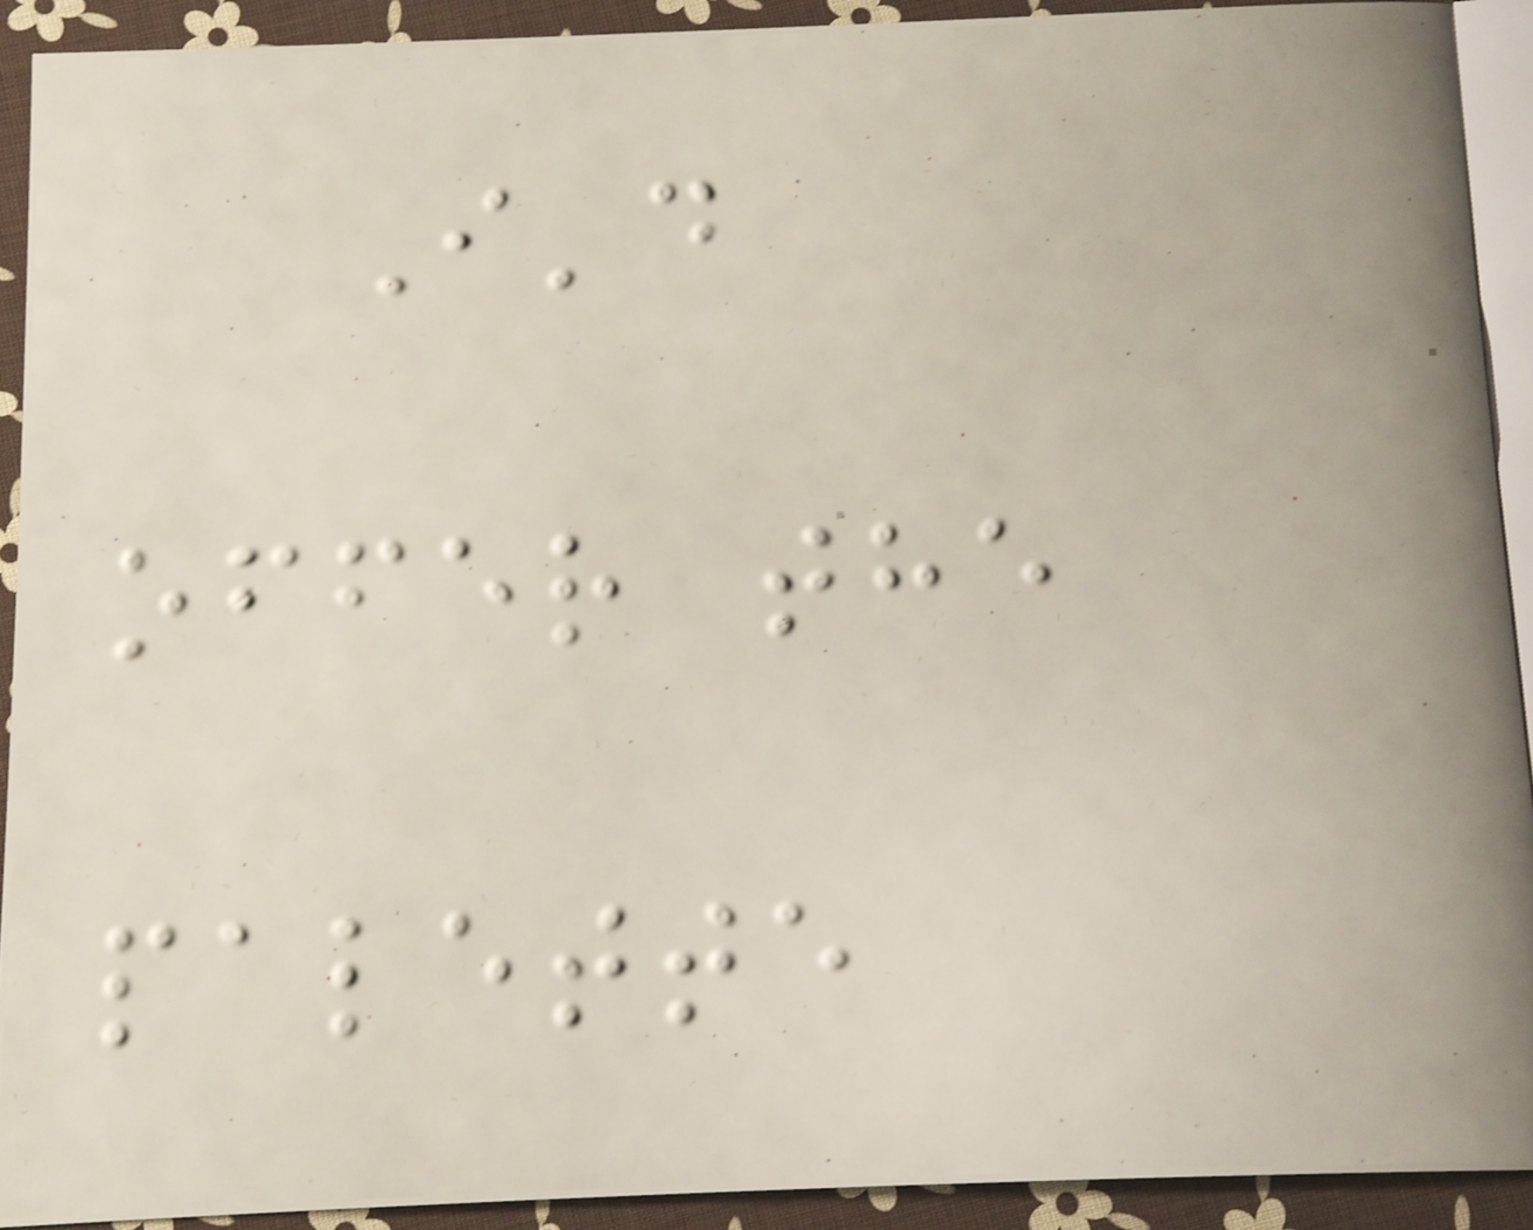I'd
offer the
palette
